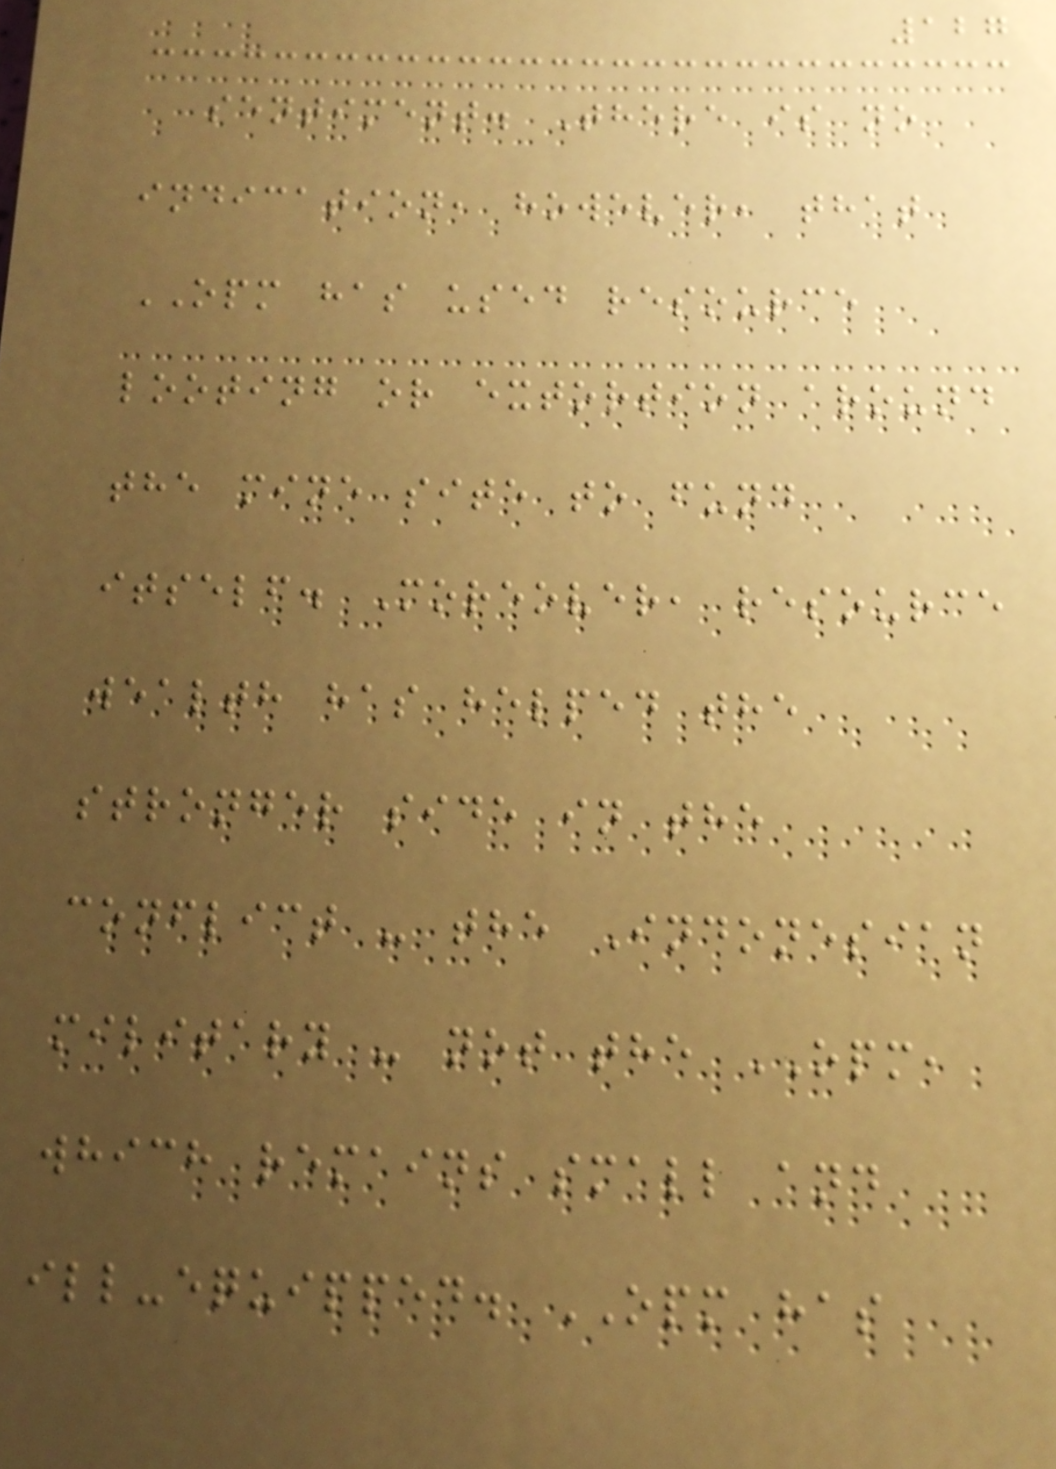127
sentiment. There is no
indication, however, that
OPM has used resource
looting or extortion around
the mine site to fund
itself. Moreover, resource
wealth has helped the
stronger side in the
conflict - the Indonesian
military - not the OPM,
which remains small and
ill-equipped. OPM has
